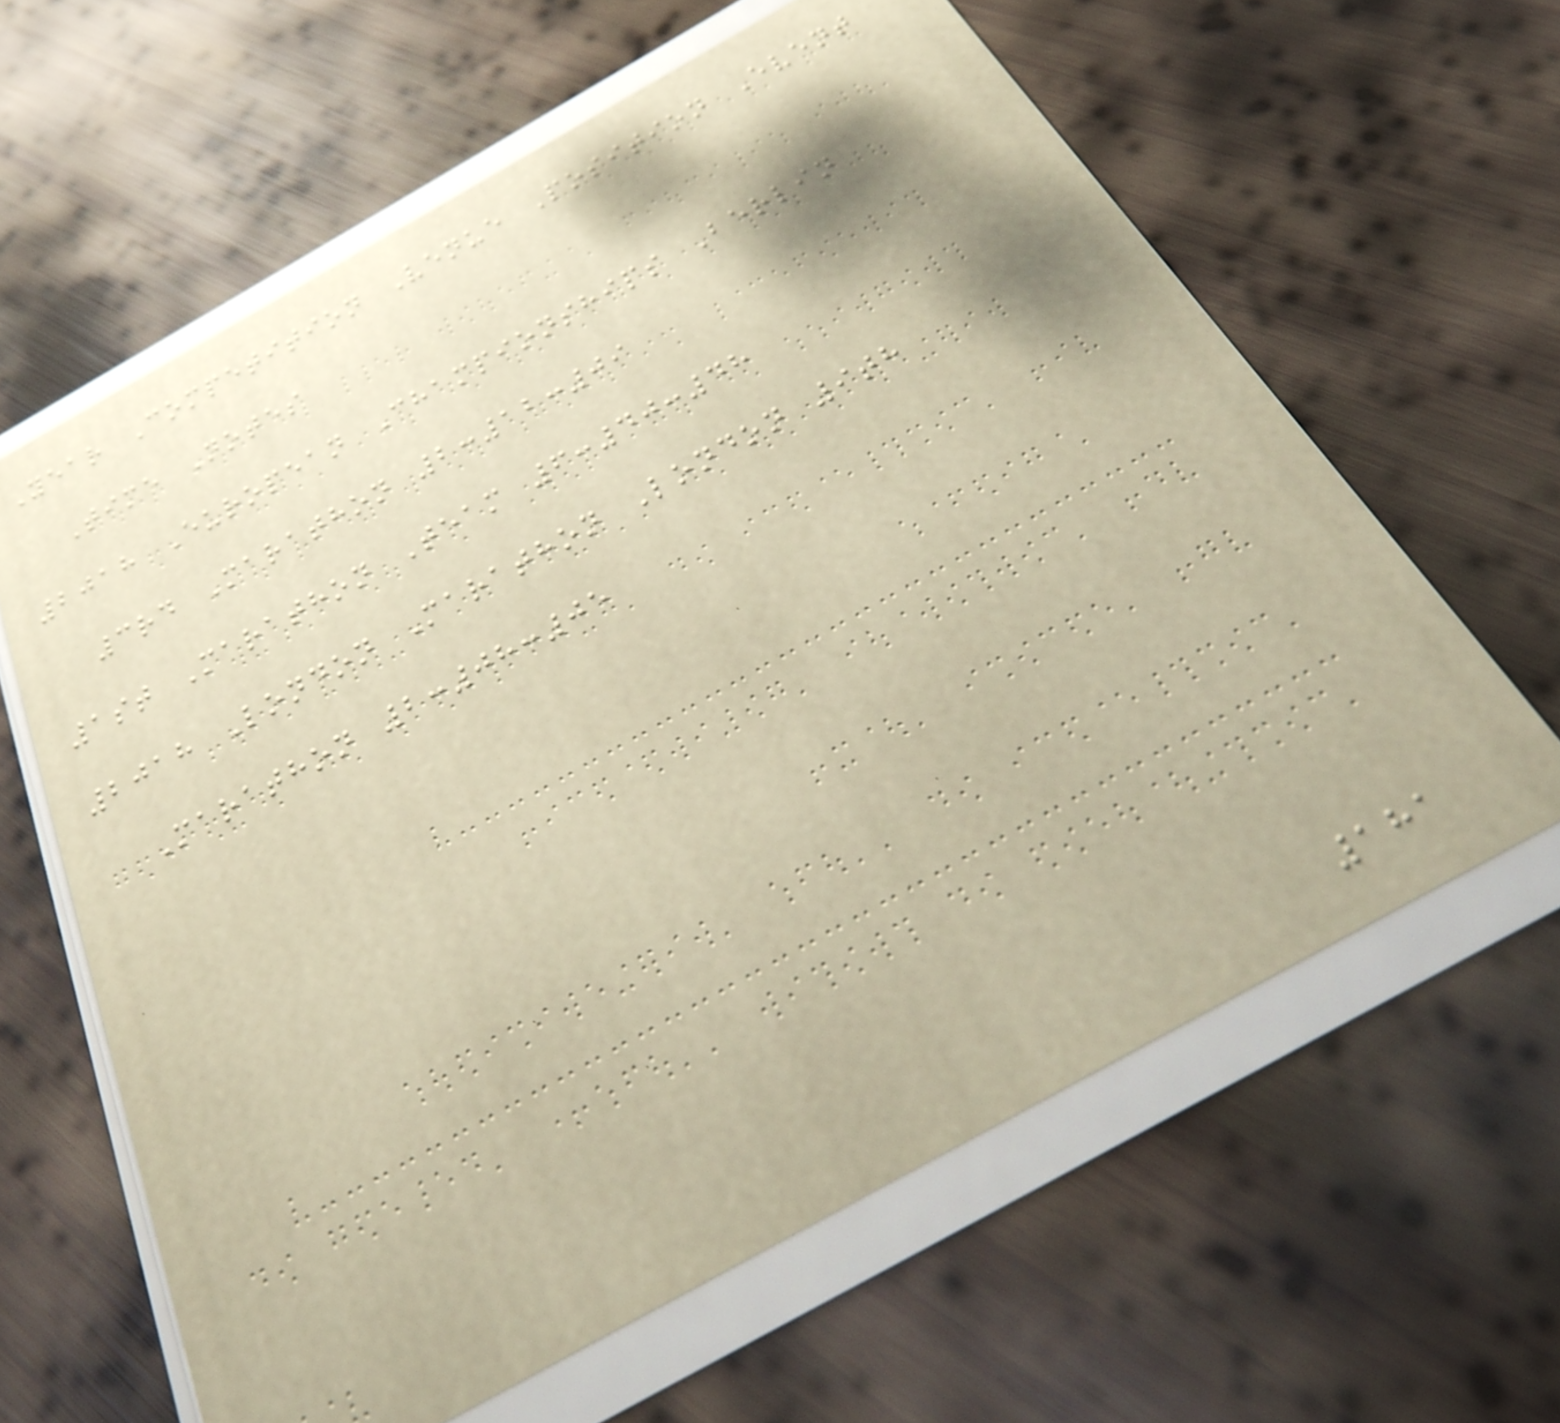Year Competition Venue Position Event
Time Notes
2018 European Championships Berlin
3rd Marathon 2:12:09
1st Marathon Team 6:40:48
2018 London Marathon London 9th
Marathon 2:08:05
181
